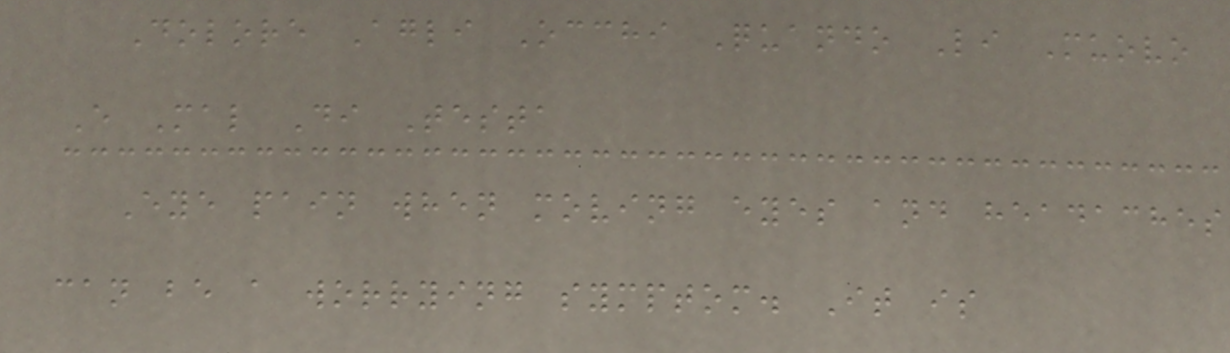Dolore Agli Occhi Quando Li Muovo
E Mal Di Testa
Eye pain when moving eyes and headaches
can be a worrying symptom. It is
